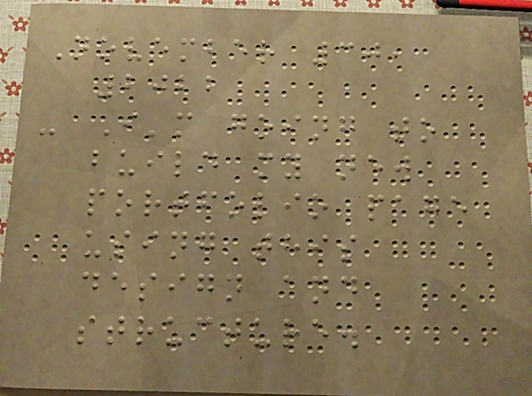November 30,
2022
- I'm going to
build my new
portfolio page
using this
design and
structure.
